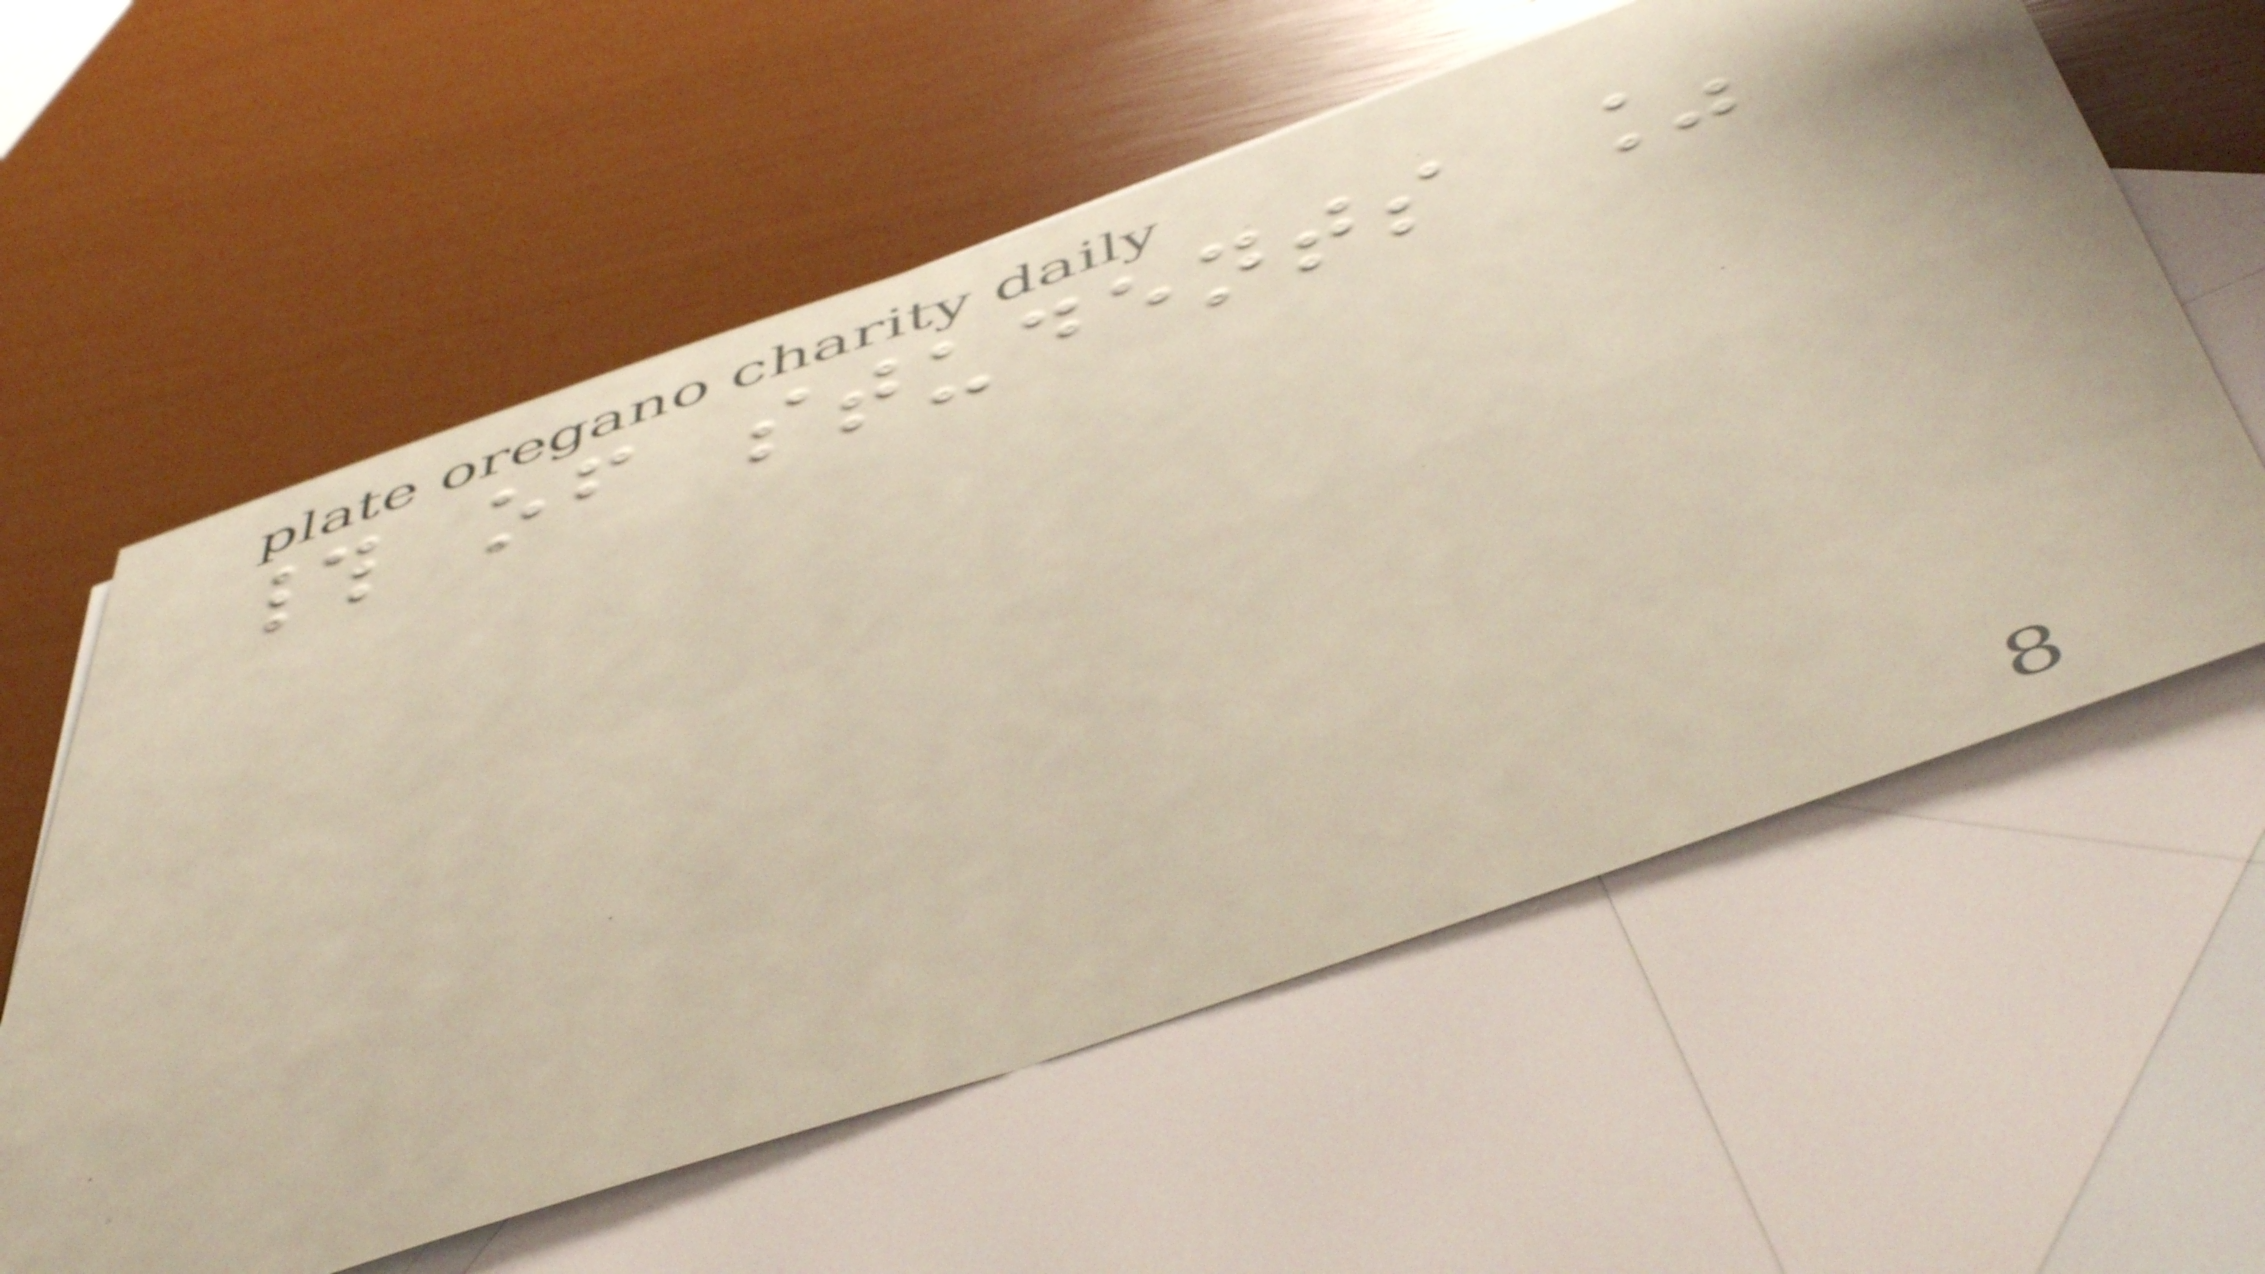# of students %
